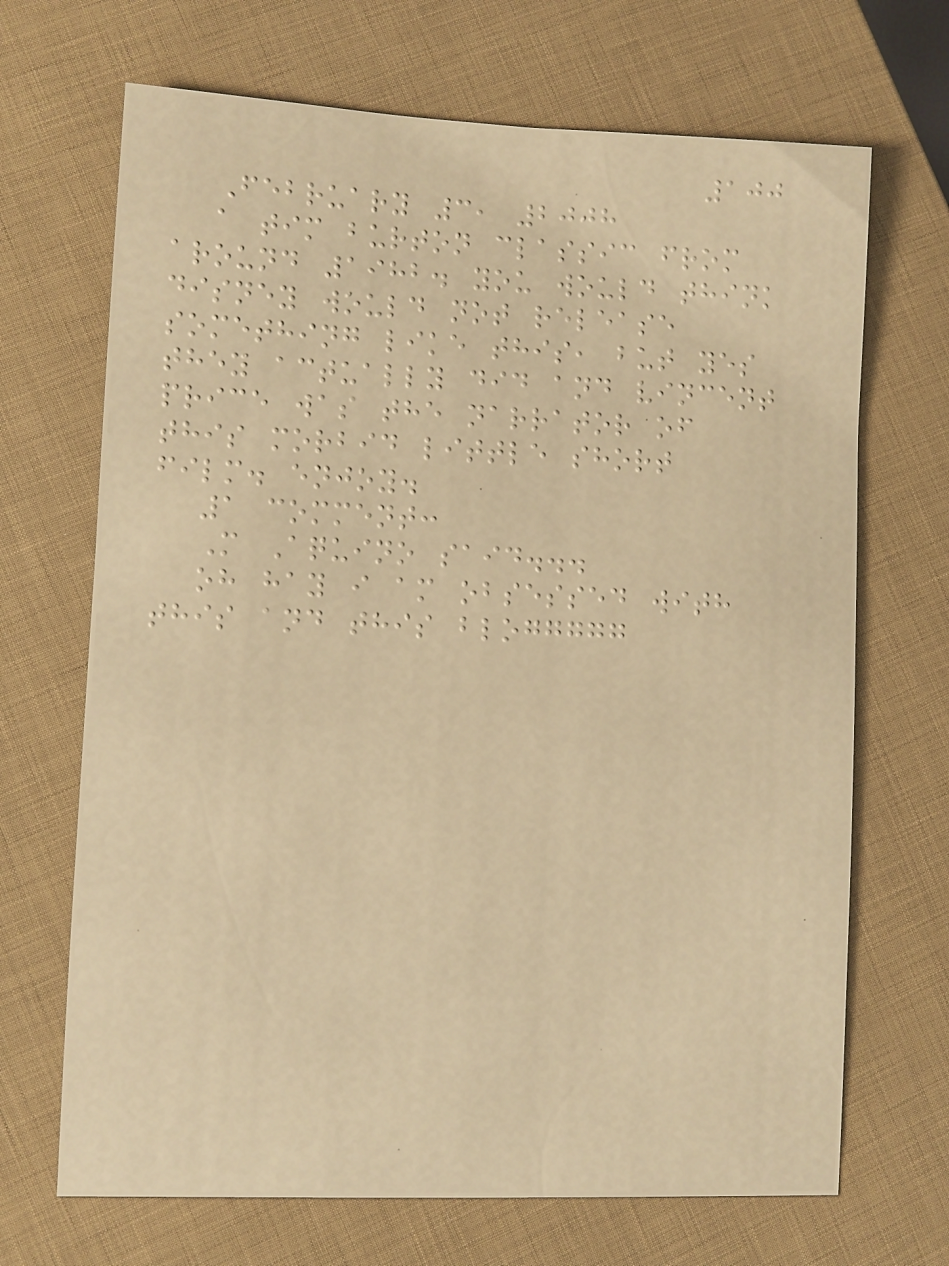100
February 3, 2008
a tim burton classic from
around 1982. you would think
disney would not release
something like this, but yes
they actually did and vincent
price was the narrator of
this morbid little short
film. enjoy.
1 comment:
M Aquino said...
oh hay i am obsessed with
this and this bloggggg
